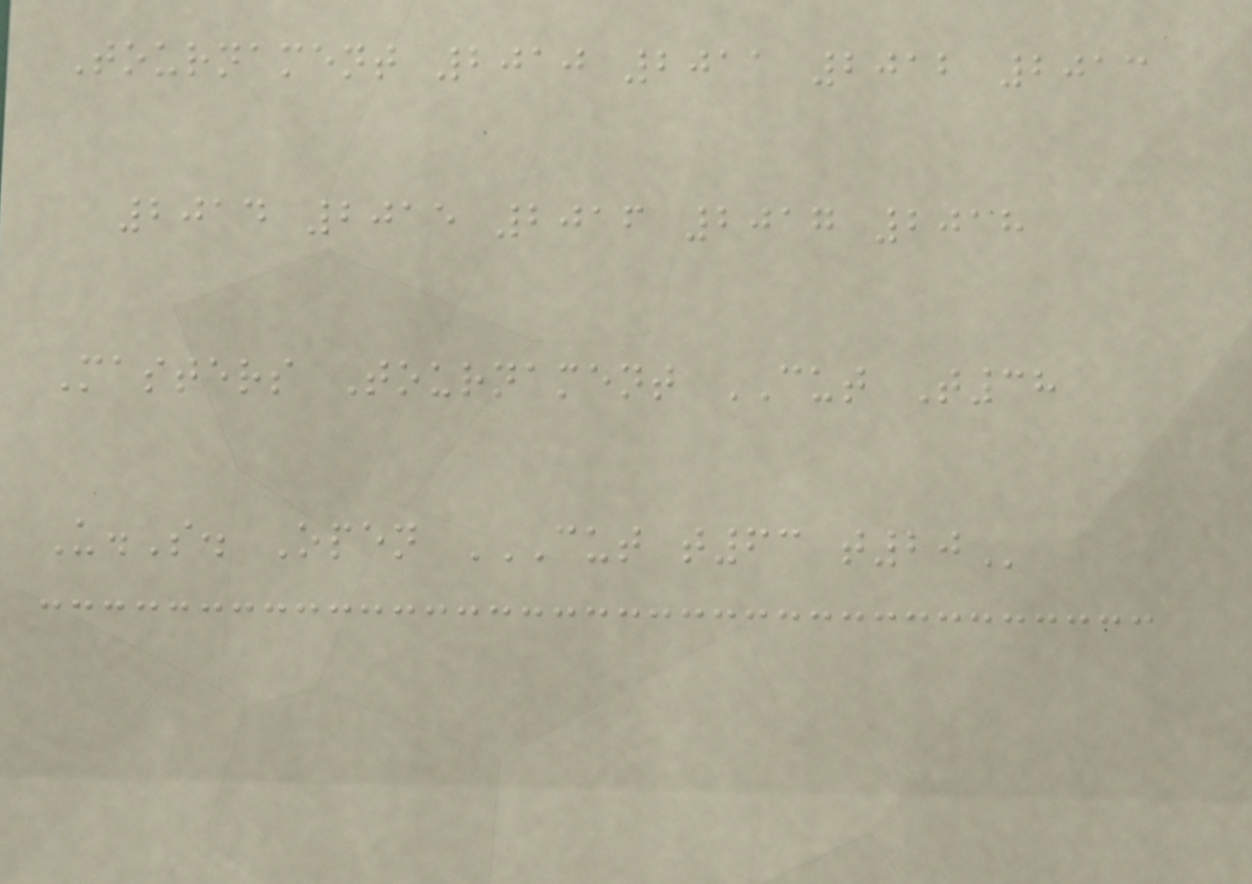Tournament 2010 2011 2012 2013
2014 2015 2016 2017 2018
Masters Tournament CUT T38
U.S. Open CUT T63 T20
